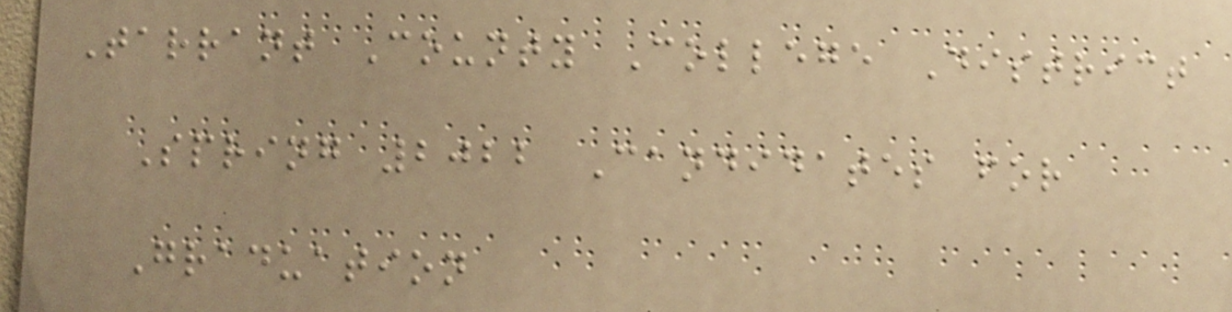Tarrant County College District
Spring 2022 Candidates for
Graduation
